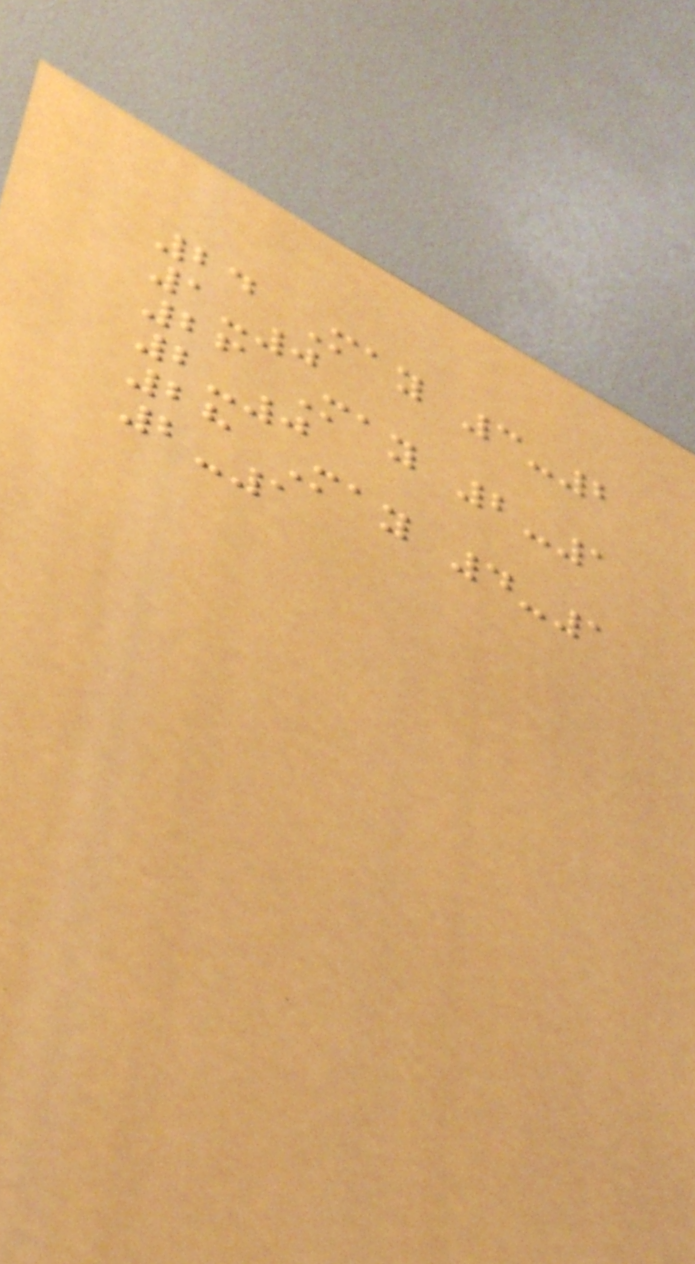24 May 3-2
1-0
26 May 2-1
2-0
28 May 4-1
2-1
